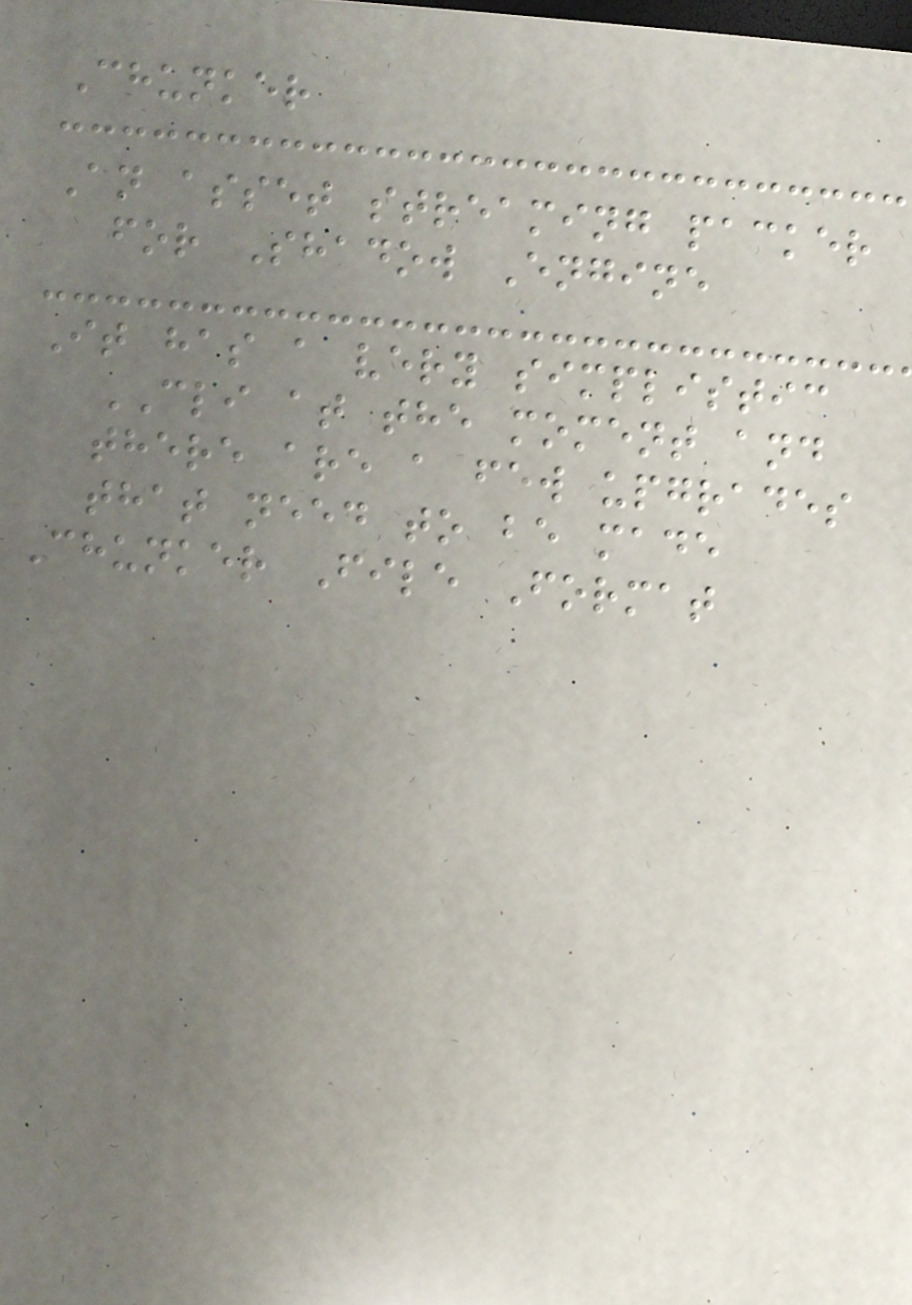Chunker
An asset streaming packer
for Shadow Engine
It has a very simplistic
CLI at the moment and
there are a few upgrades
that need to be made
Chunker File Format
